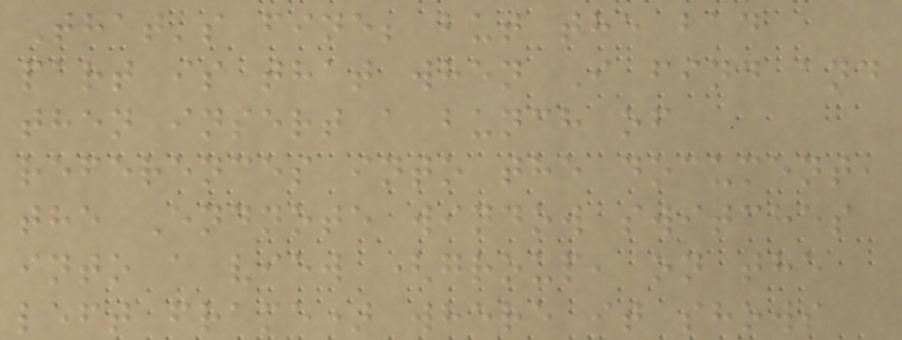That's fine; but the bad
part is that when I find and
then insert a bunch of
references into the document,
the Endnote window switches
into a view (group, on the
left frame) where it shows
